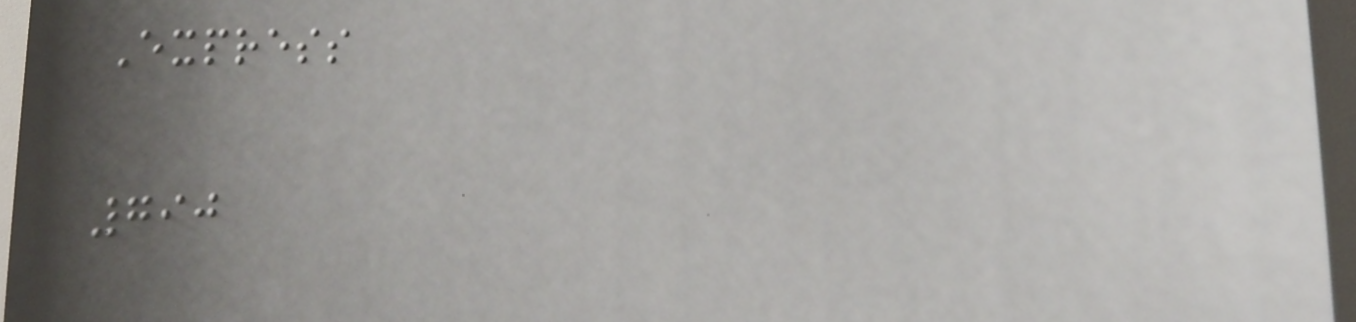Express
790
